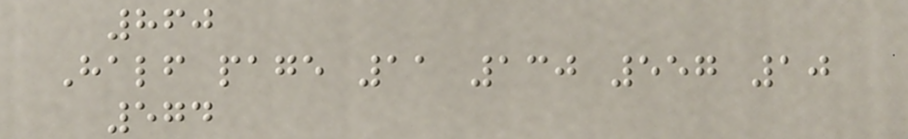860
Half page 11 130 557 10
574
